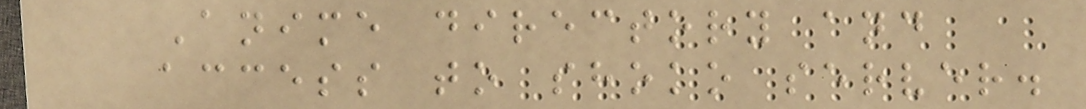Anime directory and
access to shoko server.
